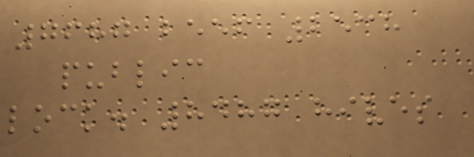7687 beef 2538
public
lock. 8487 hives
